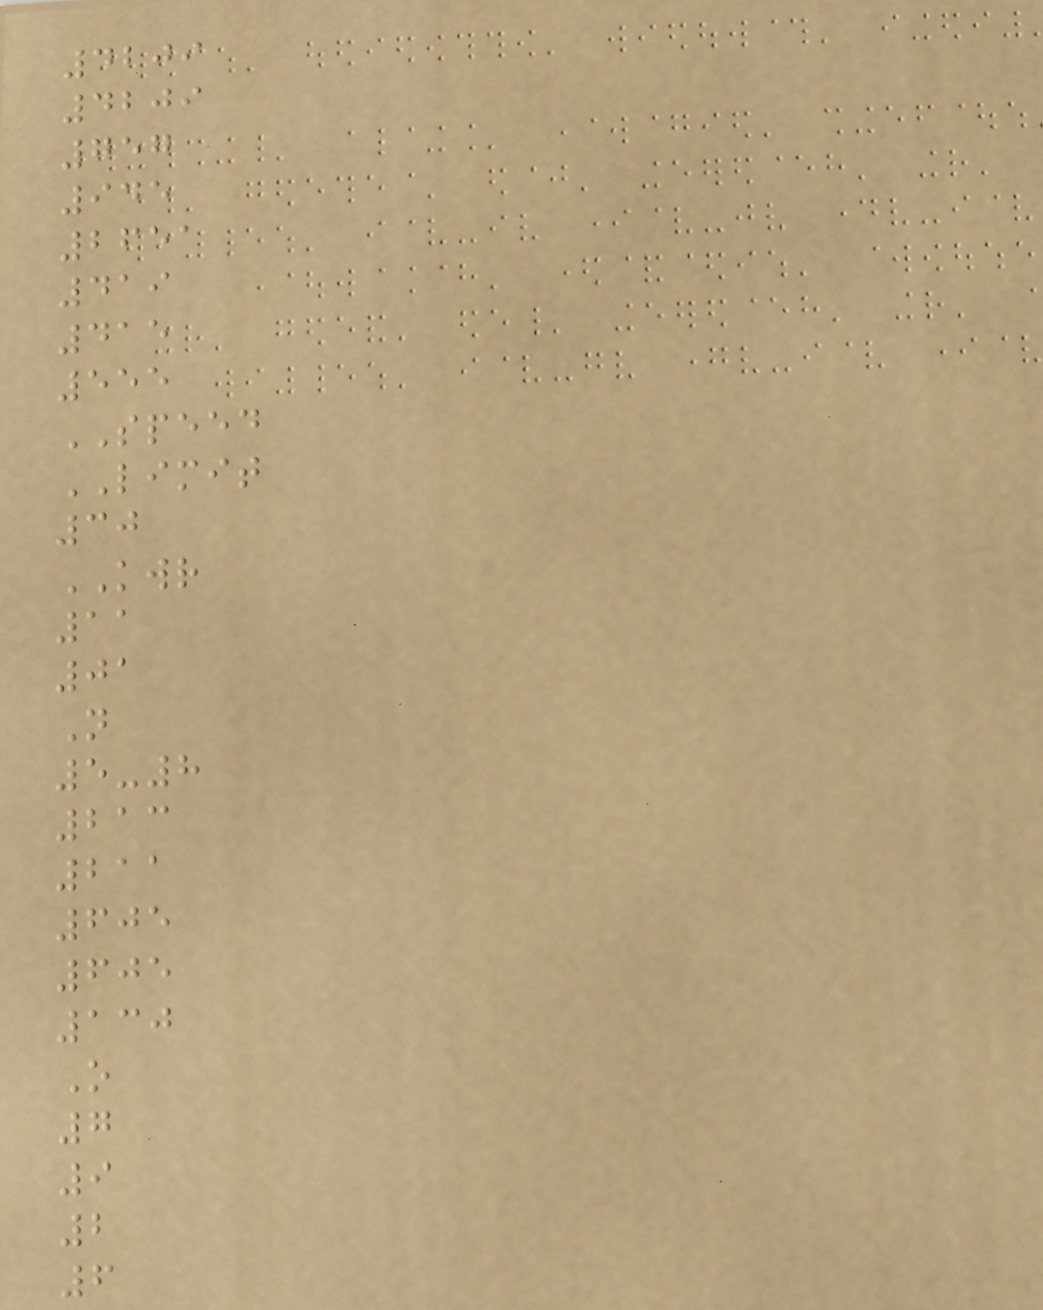4209
4209
757
945
2651
419
415
555
SPEED
LIMIT
30
KWR
11
01
N
5-8
213
211
605
605
130
O
7
9
2
6
